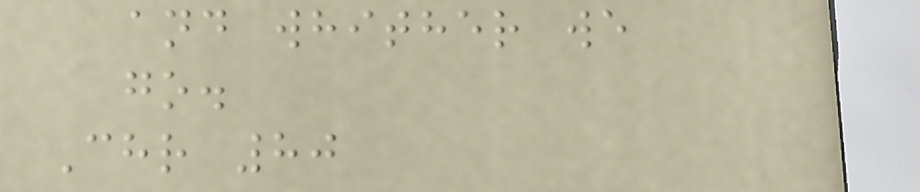and whither we
go.
Chr 80
